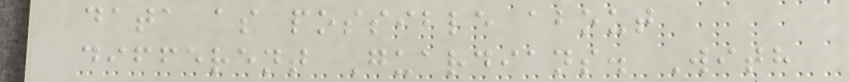data as possible about
different Guardians. With
